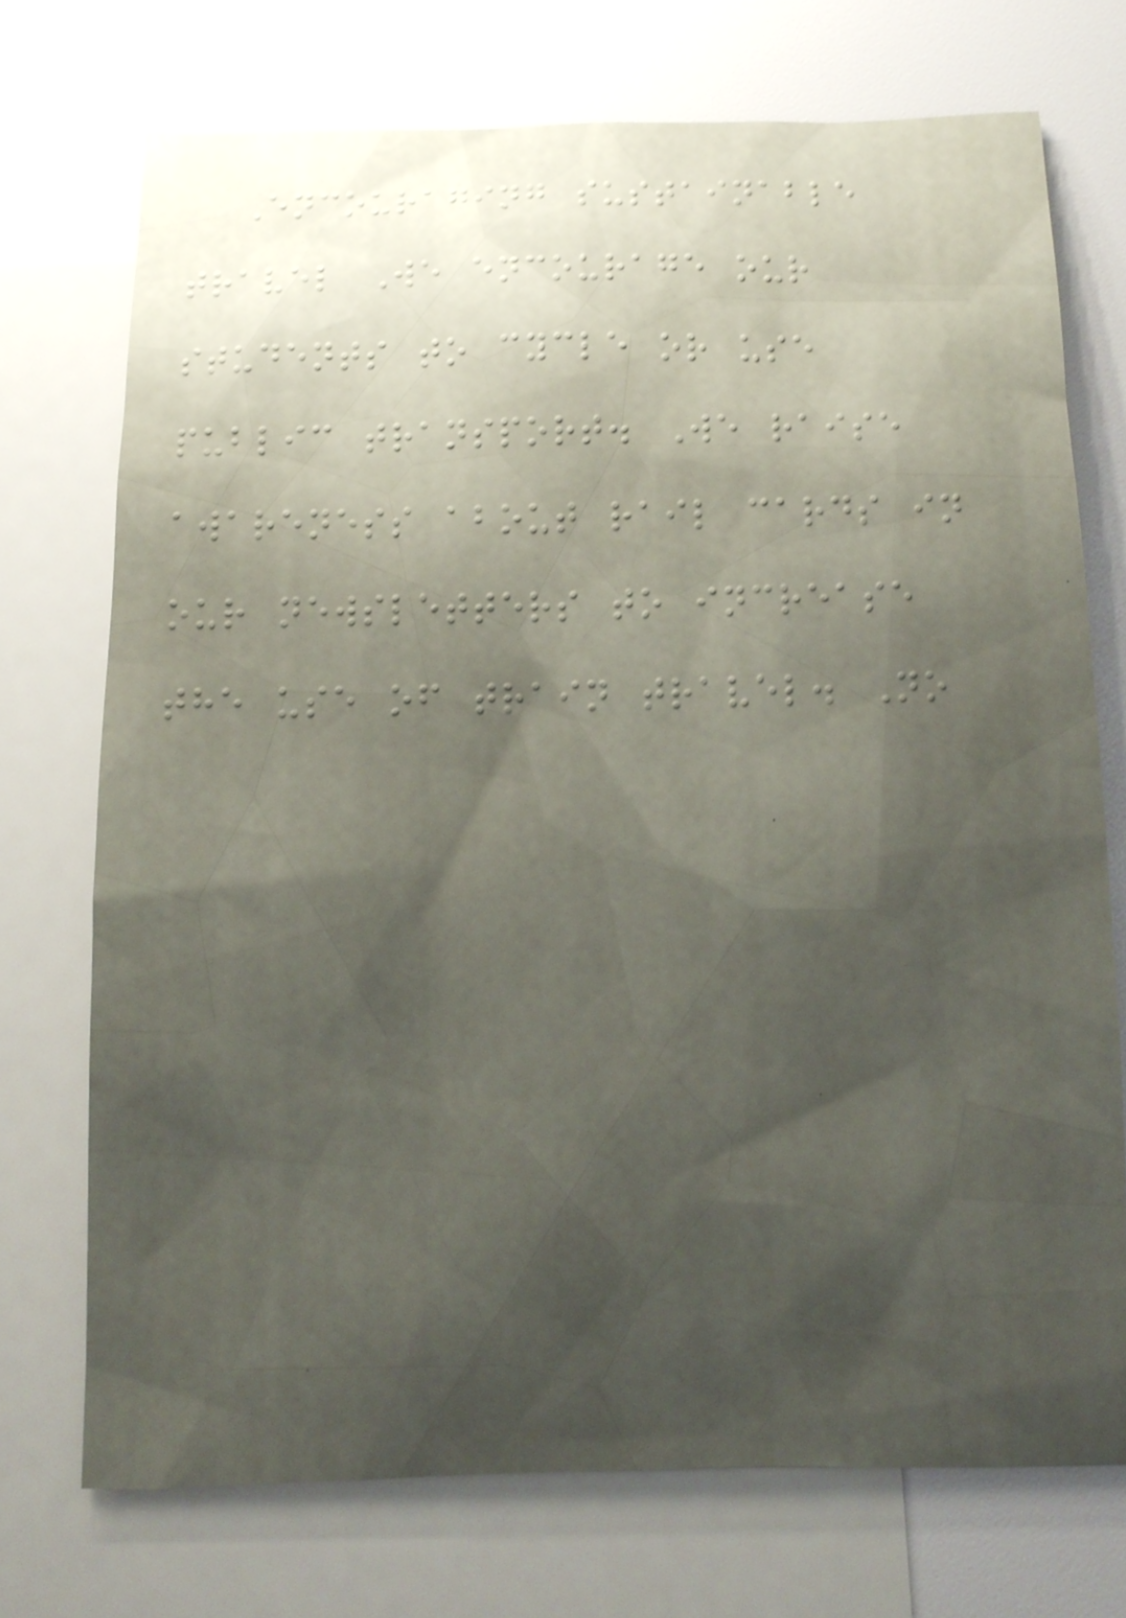Encouraging sustainable
travel We encourage our
students to cycle or use
public transport. We raise
awareness about rail cards in
our newsletters to increase
the use of train travel. No
